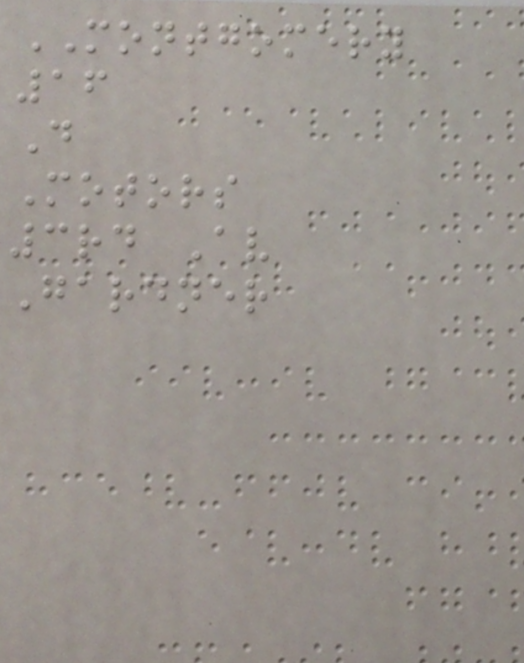MONTGOMERY
16
D
Motors
3rd Av
Gardner
